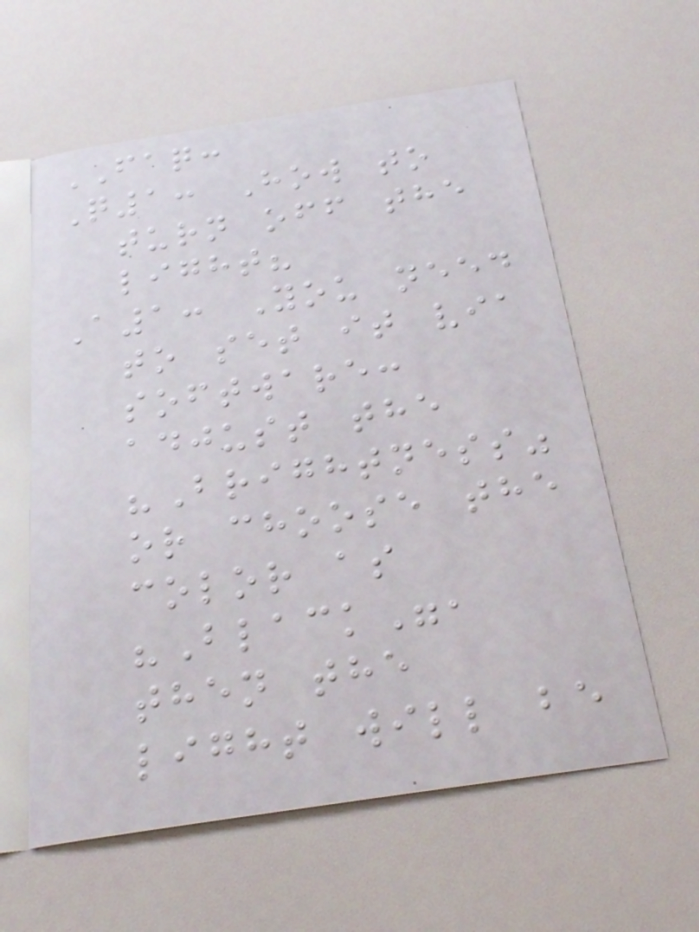FAQ:
Q1: How to
turn off the
light?
A1: You need
to set it via
software:
adjust the
"Brightness"
or choose the
color as
"Black",
then the
light will be
